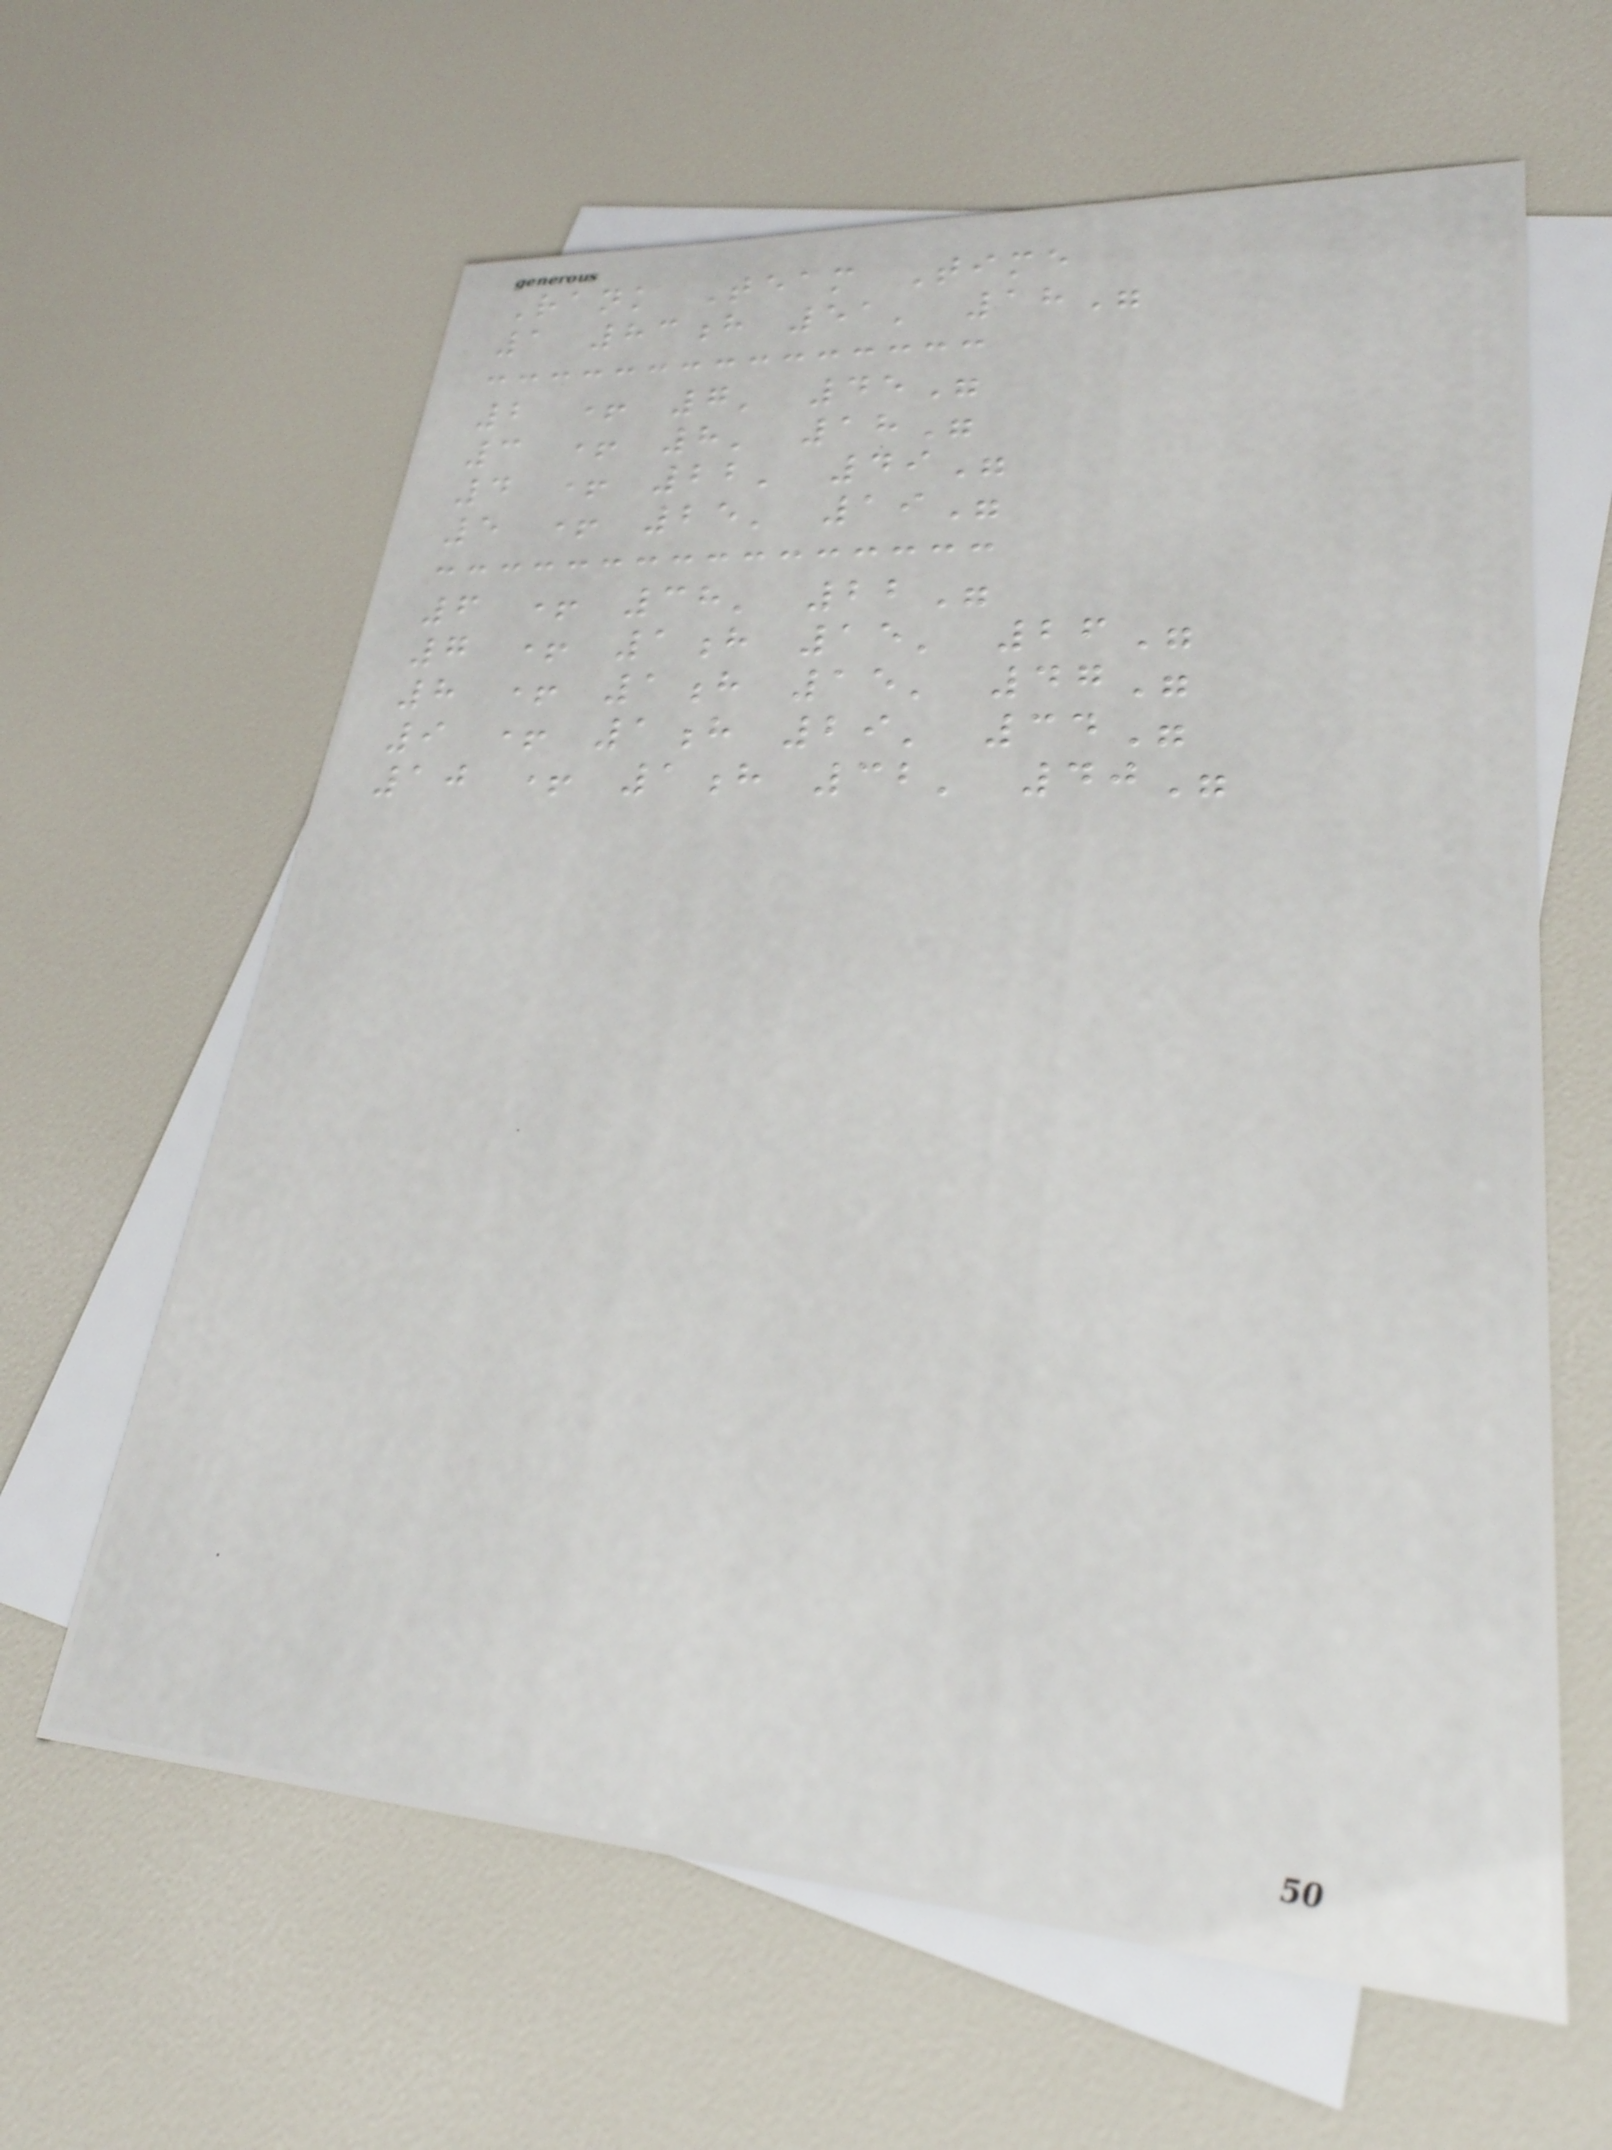Rank Team Time
1 83h 51' 18"
2 + 7' 45"
3 + 8' 18"
4 + 22' 49"
5 + 25' 19"
6 + 38' 22"
7 + 1h 15' 26"
8 + 1h 15' 47"
9 + 1h 29' 34"
10 + 1h 32' 40"
